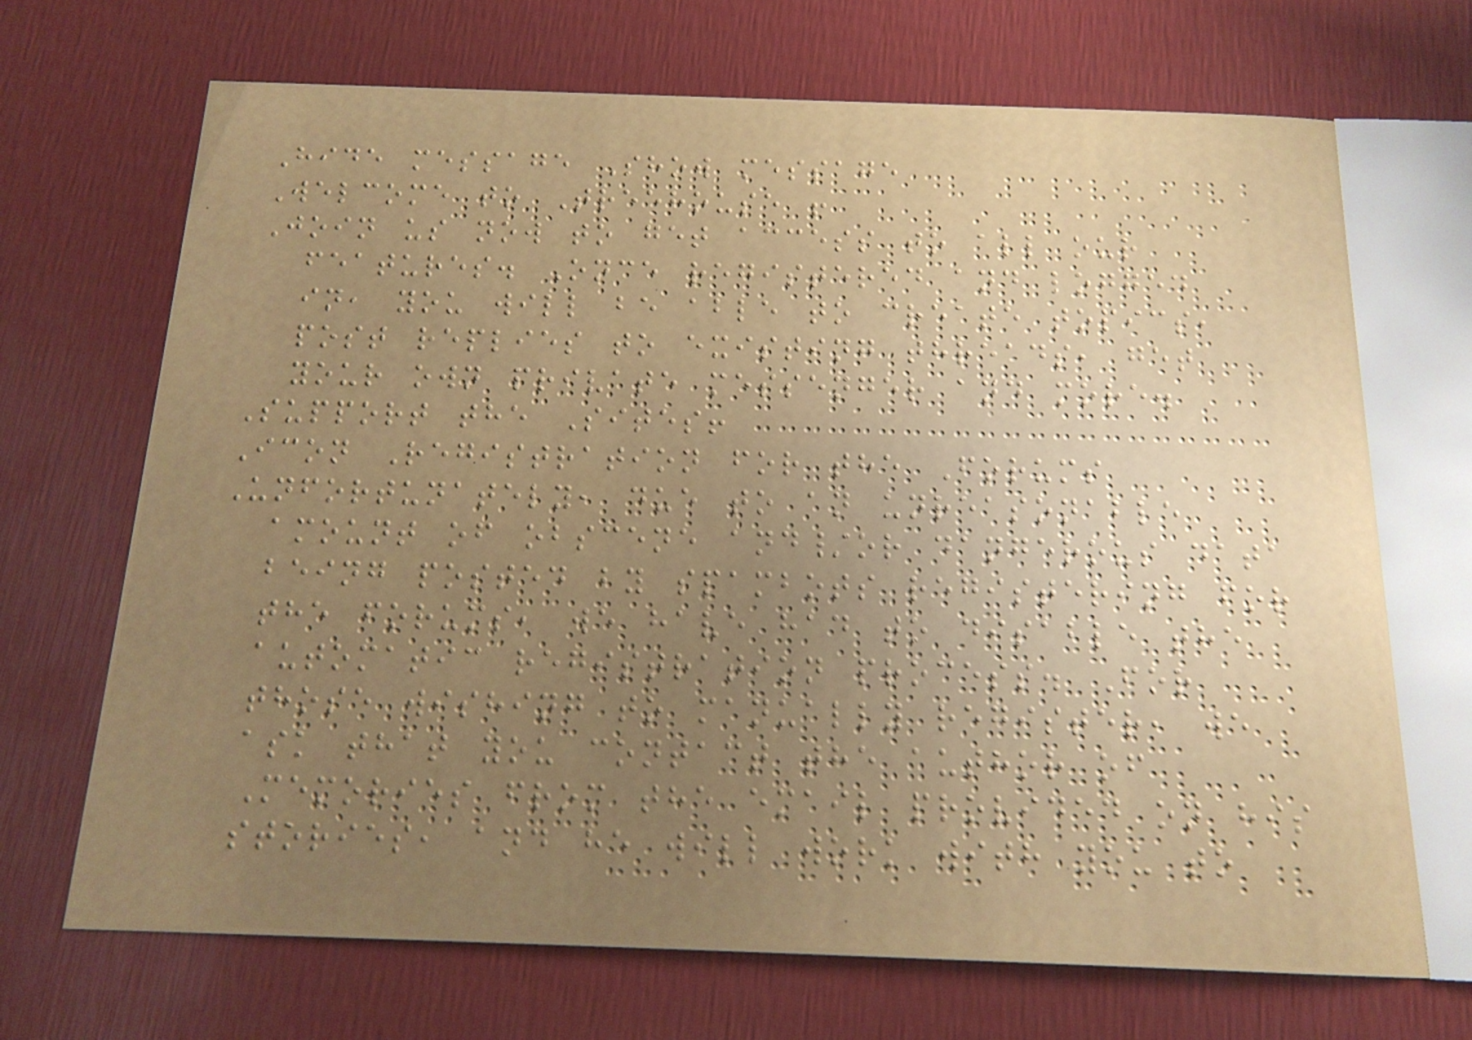Hide message Show message
Welcome to Treehouse !
Join us now to get access to all our
features. Once registered and logged
in, you will be able to create topics,
post replies to existing threads, get
your own private messenger and more.
Support the Sites!
Icon Registration for the Forums
Unfortunately, due to an unreasonable
amount of obscene and/or dangerous data
being posted by spambots registering for
the forums, we have had to disable the
automatic registration process. For
those wishing to manually register, we
ask that you contact the author of
Memories from the email provided on his
stories, and he will work with you to
